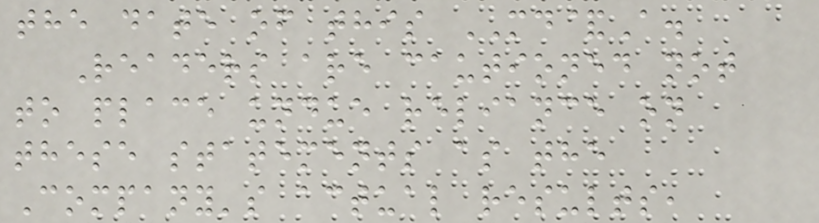the date of this MD&A.
Readers are cautioned not
to place undue reliance on
these statements as the
Company's actual results,
